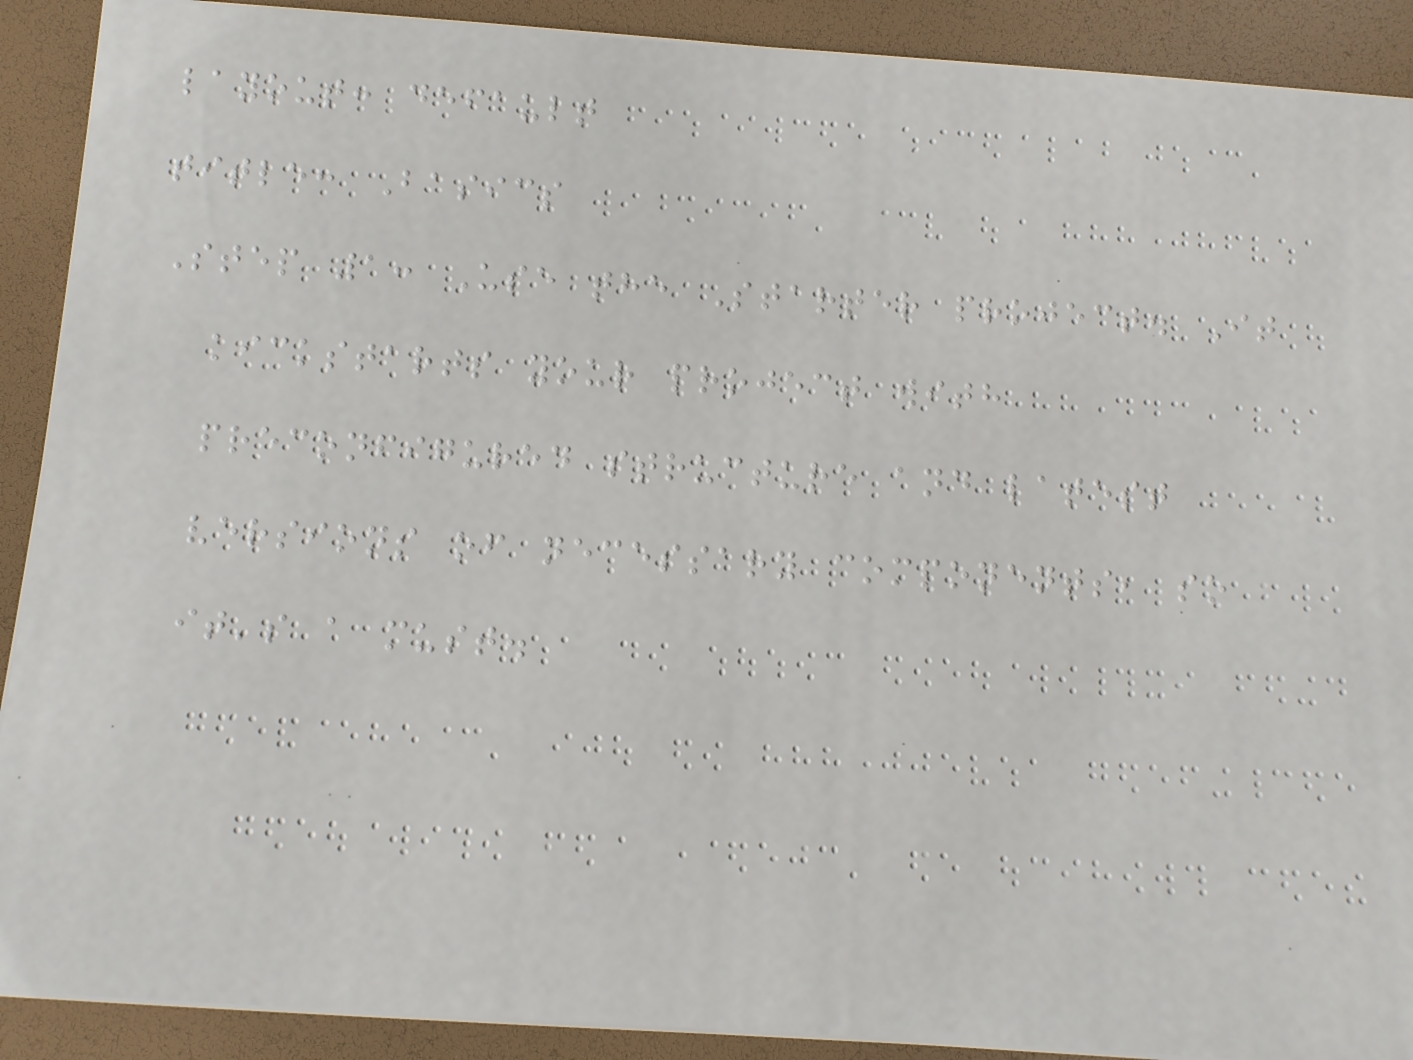layout: default
title: Basics
Step 1: Use the Starter project. It
kickstarts your project with
preconfigured structure and latest
versions of necessary components, so
it's a must.
